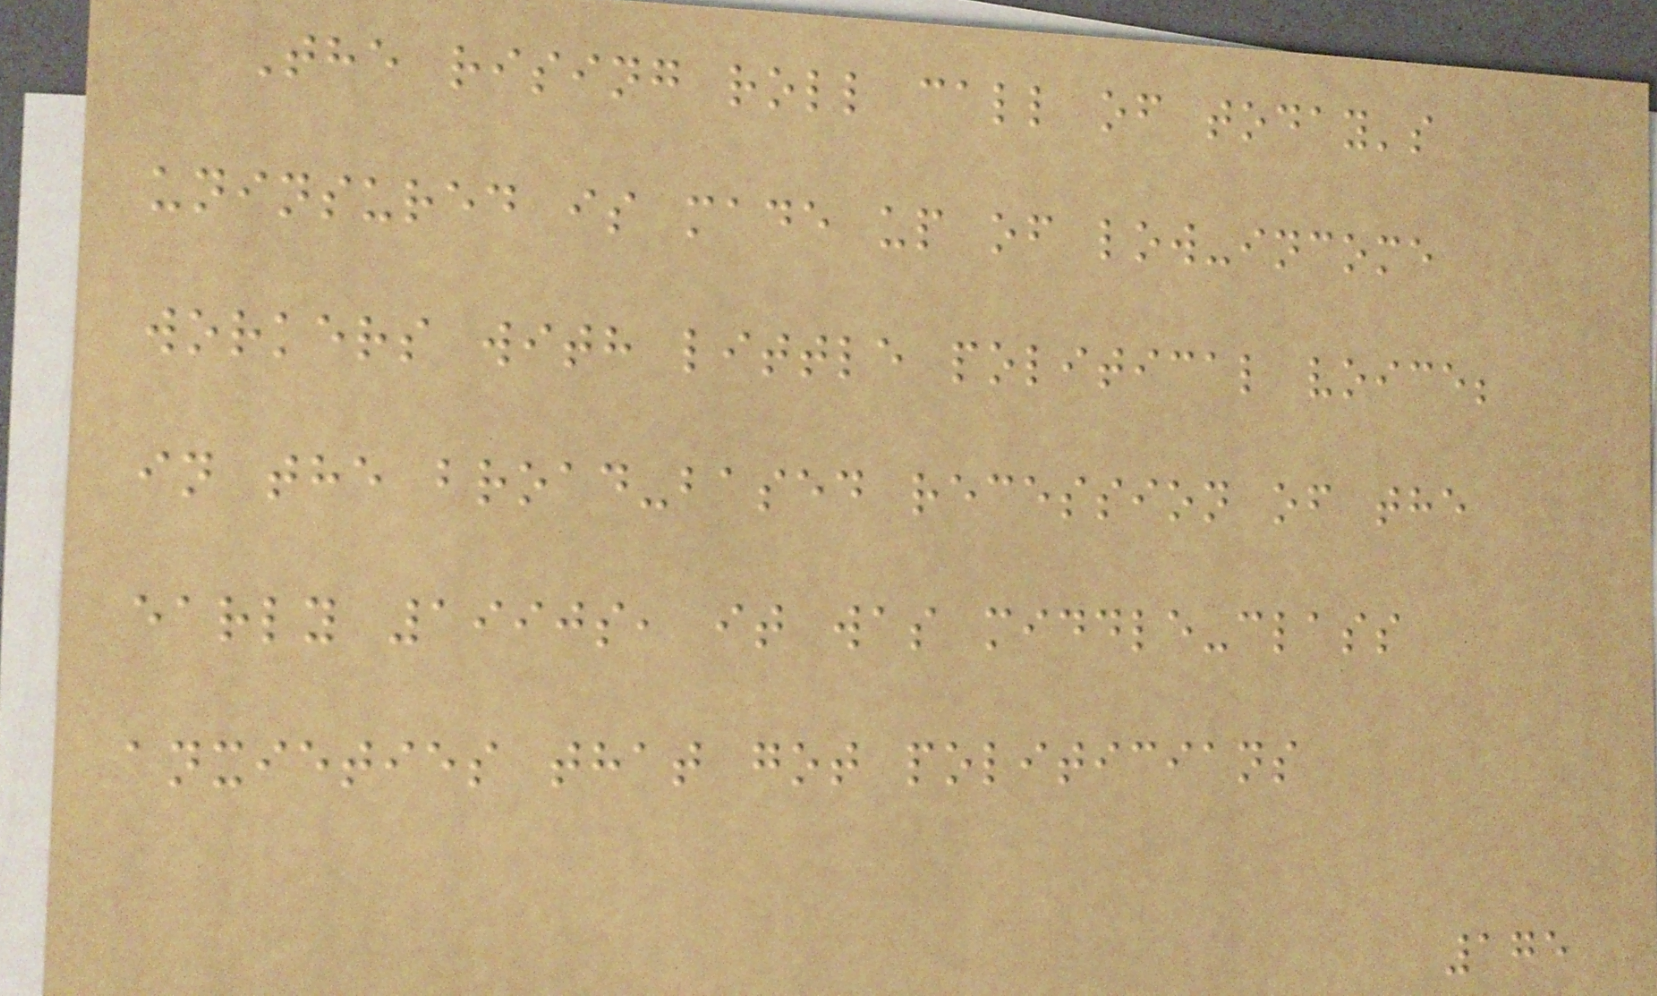The rising roll call of today's
uninsured is made up of low-income
workers with little political voice;
in the broad-based recession of the
early 1990s, it was middle-class
anxieties that got politicians
175
